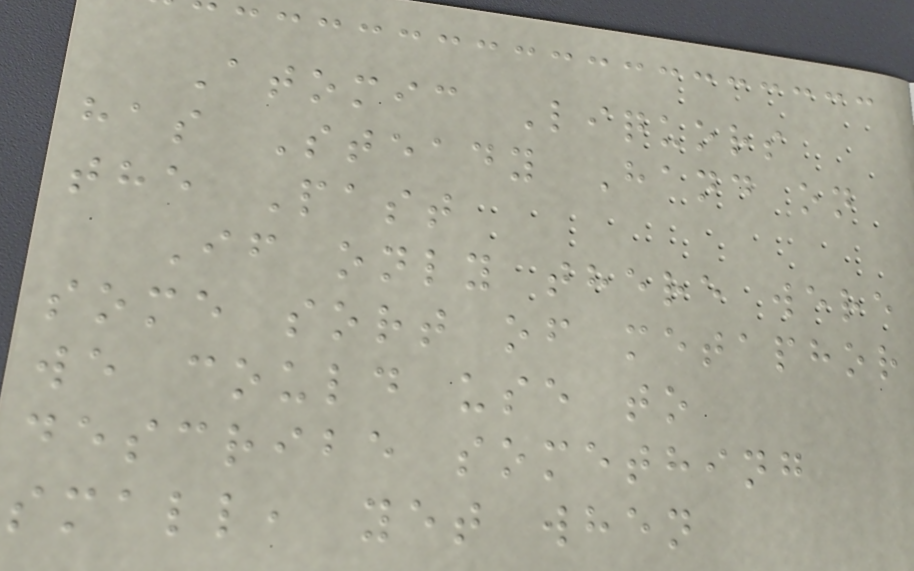Atomic Liquors
has Steady Hand on
the Past
If only there were
some sort of metaphor
we could use to
describe something
small, yet when
